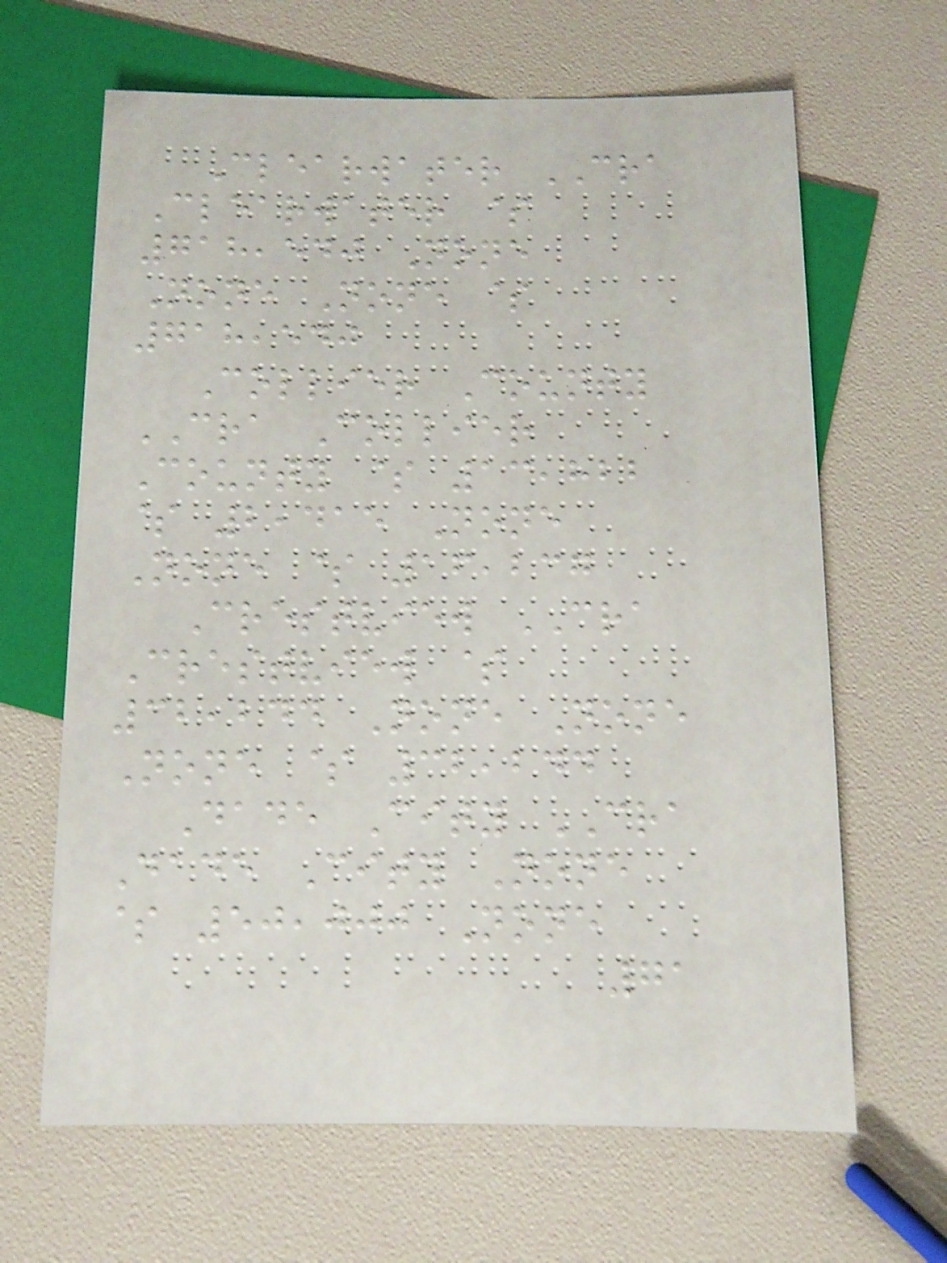Clearwater CRA
Clearwater $
718,540 None
None None $
718,540
Collier County
CRA Collier
County $ 13,822
$ 2,415 None
None $ 16,237
Crestview CRA
Crestview $
32,244 None None
None $ 32,244
Dade City CRA
Dade City None
$ 50,000 None
71
